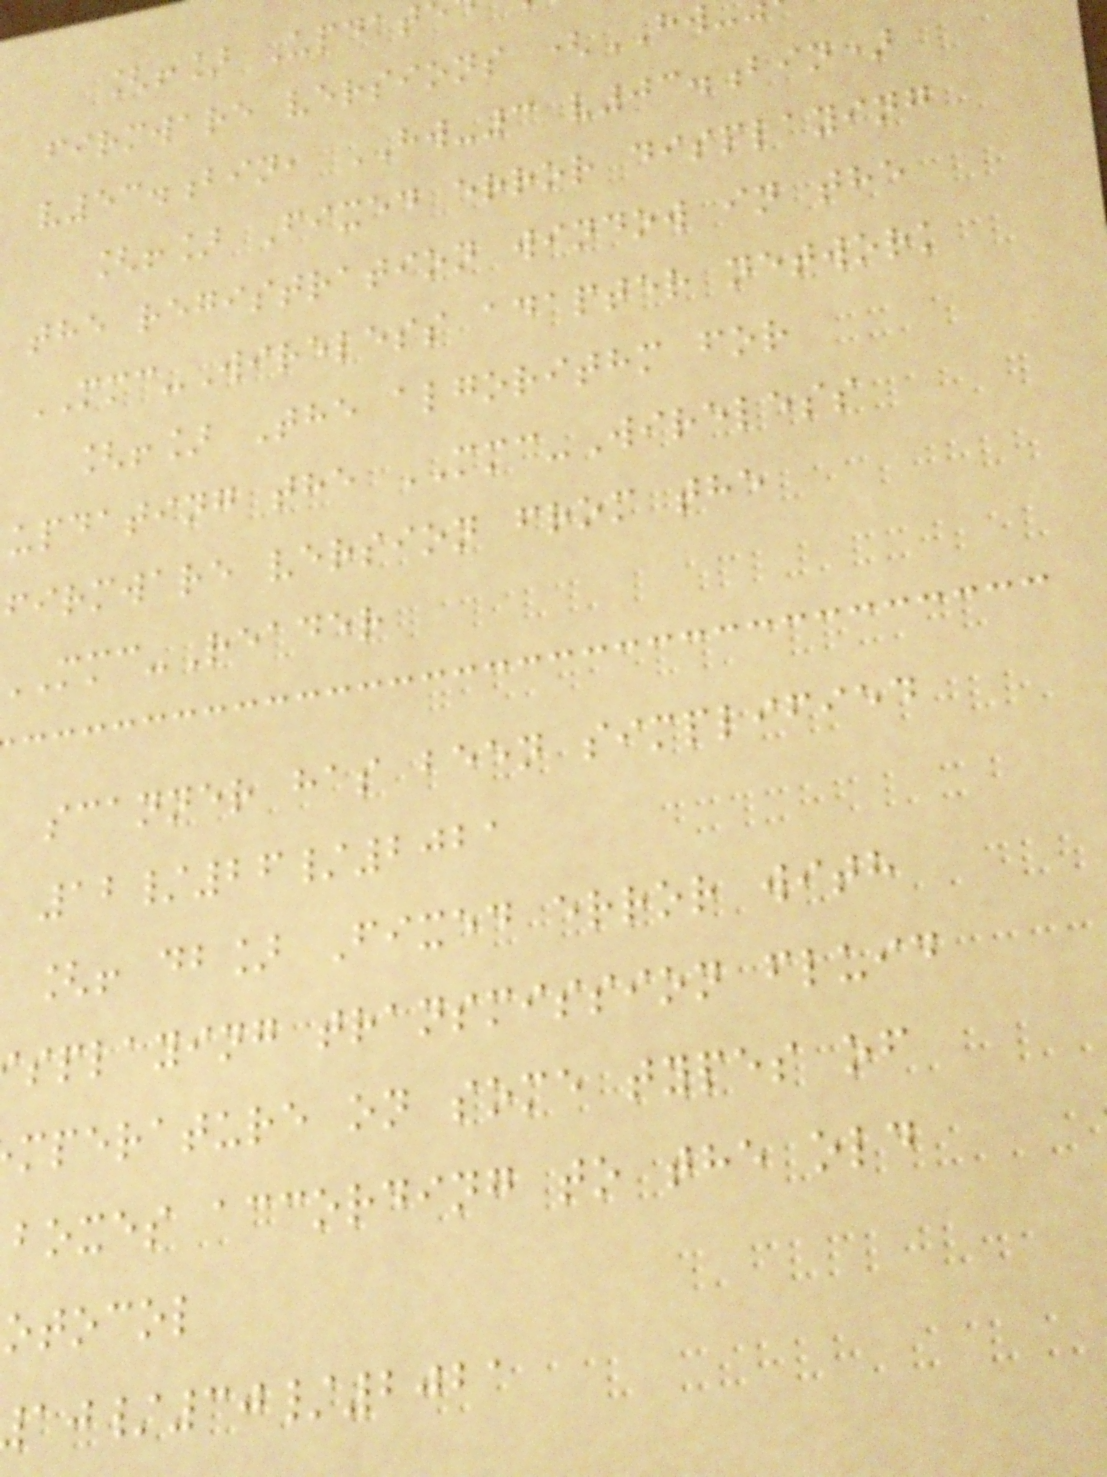[!] Updat
firmware versions (HW
v53.bin, HW-3 v03.bin)
[!] Fixed error displaying
the registration window in the
MMC-Wireless adapter network
[!] The algorithm for
updating the MMC-Wireless
firmware version from the
-Reader
scanner has been simplified
12/26/2021
[! db] Fixed error with
splaying transmission fluid
mperature on some types of
boxes according to the old
otocol
/30/2021
